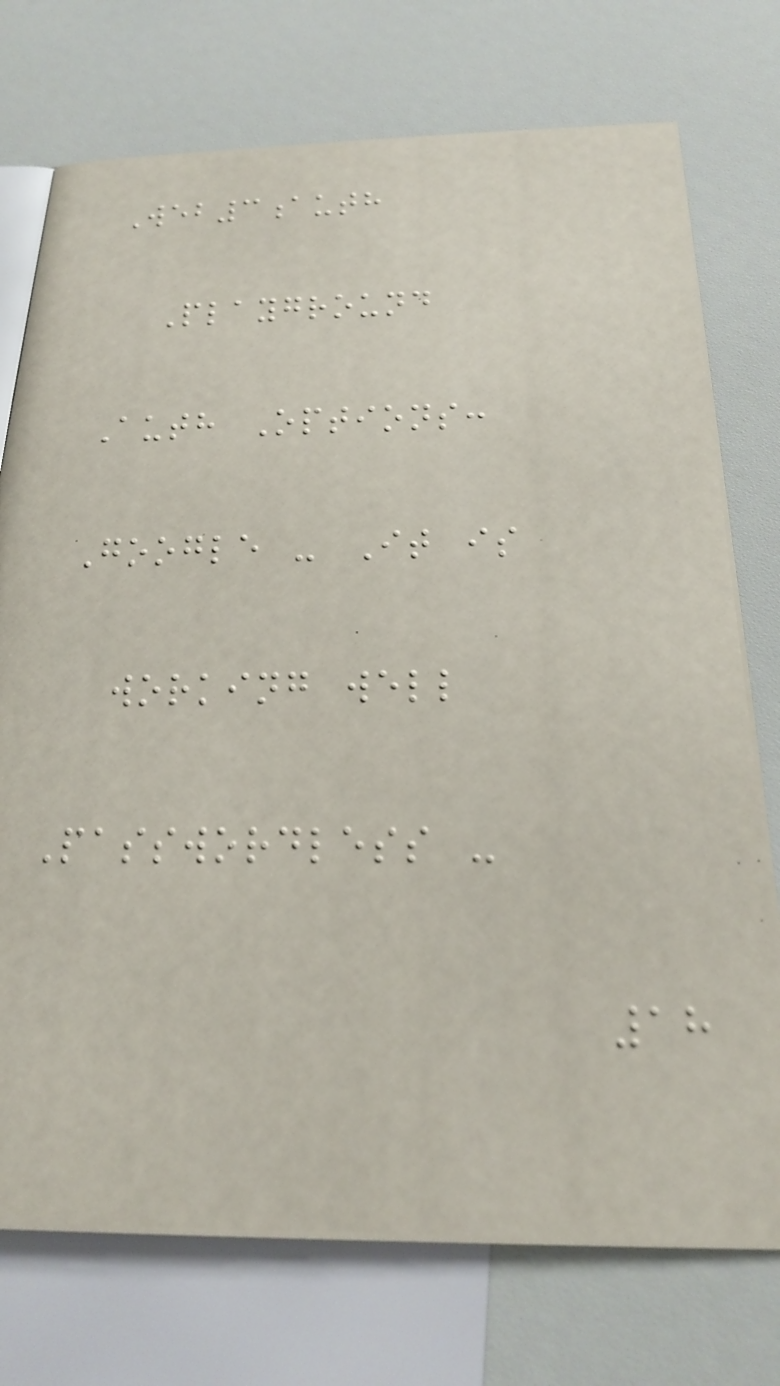Web3auth
Playground
Auth Options:
Google - It is
working well
Passwordless -
18
